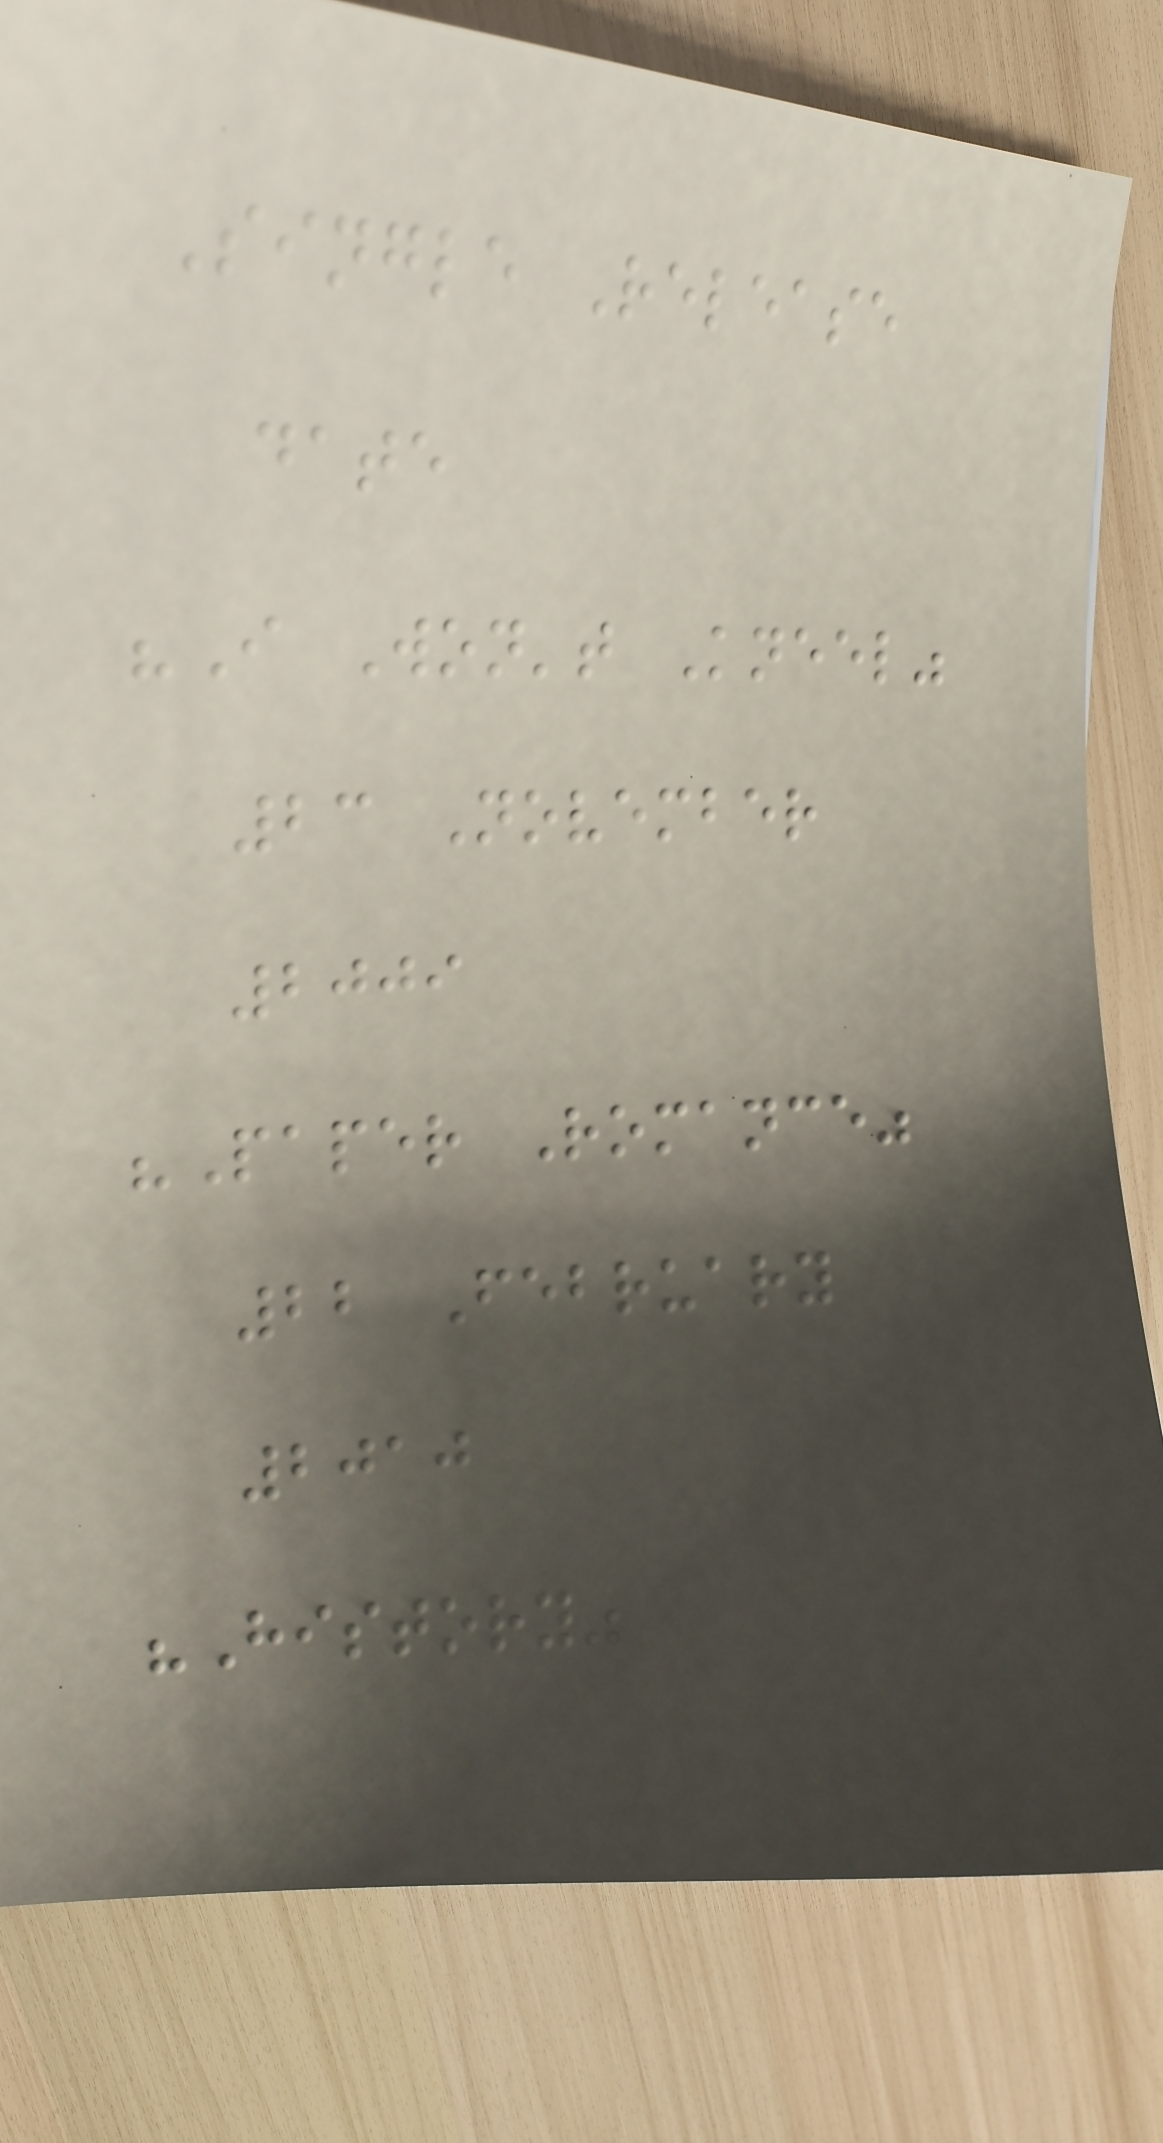Single Release
date
"I Won't Kneel"
23 November
2009
"Paper Romance"
22 February
2010
"History"
